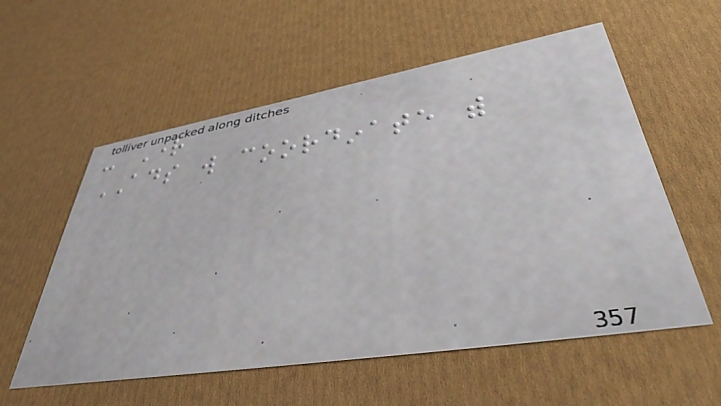- Right
ADS will coordinate with
